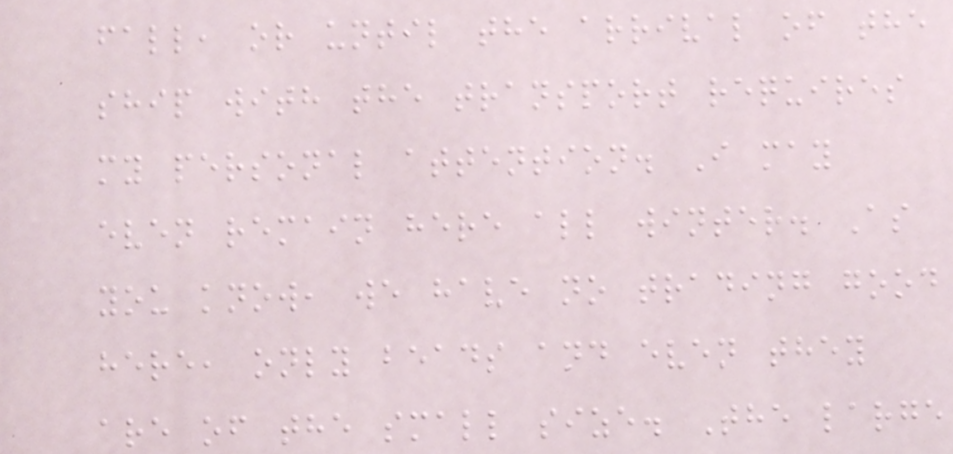fall, or until the arrival of the
ship with the transport requires
my personal attention. I may
even remain here all winter. As
you know, we have no trading good
here, only beads and even they
are of the small size. The large
